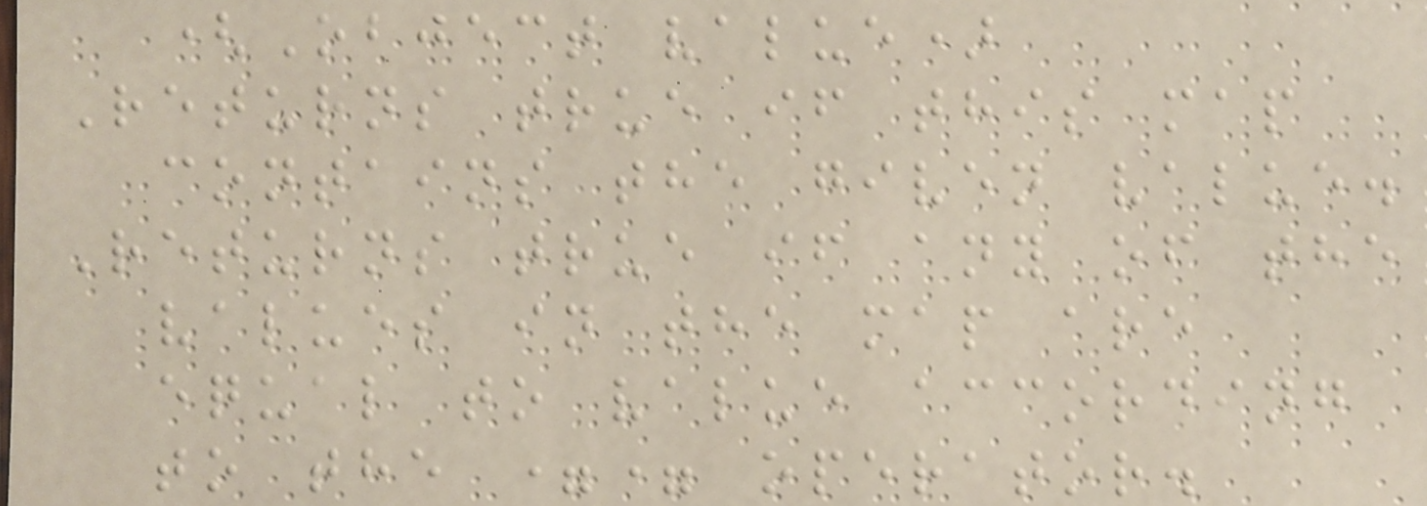(Object value)
Returns true if this map
contains the given value.
Returns true if any of the
values in the map are
equal to value according
to the == operator.
